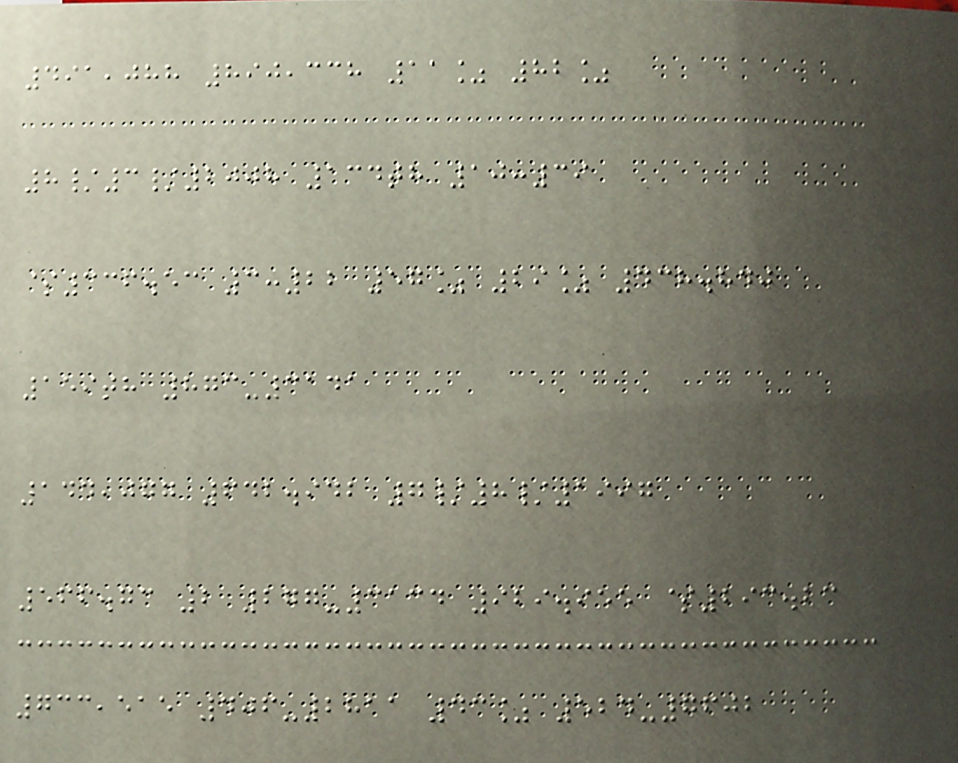491,088 890,338 11% 82%
8/3/2008 134th 10:39
$336.53 3:22 57% 29% 438.840
159th 873-3141
144,077 642.942 7/8/1997
566.73 2 277-3134 929.955 $293.23
733,515 406-2811 43% 524-7602
